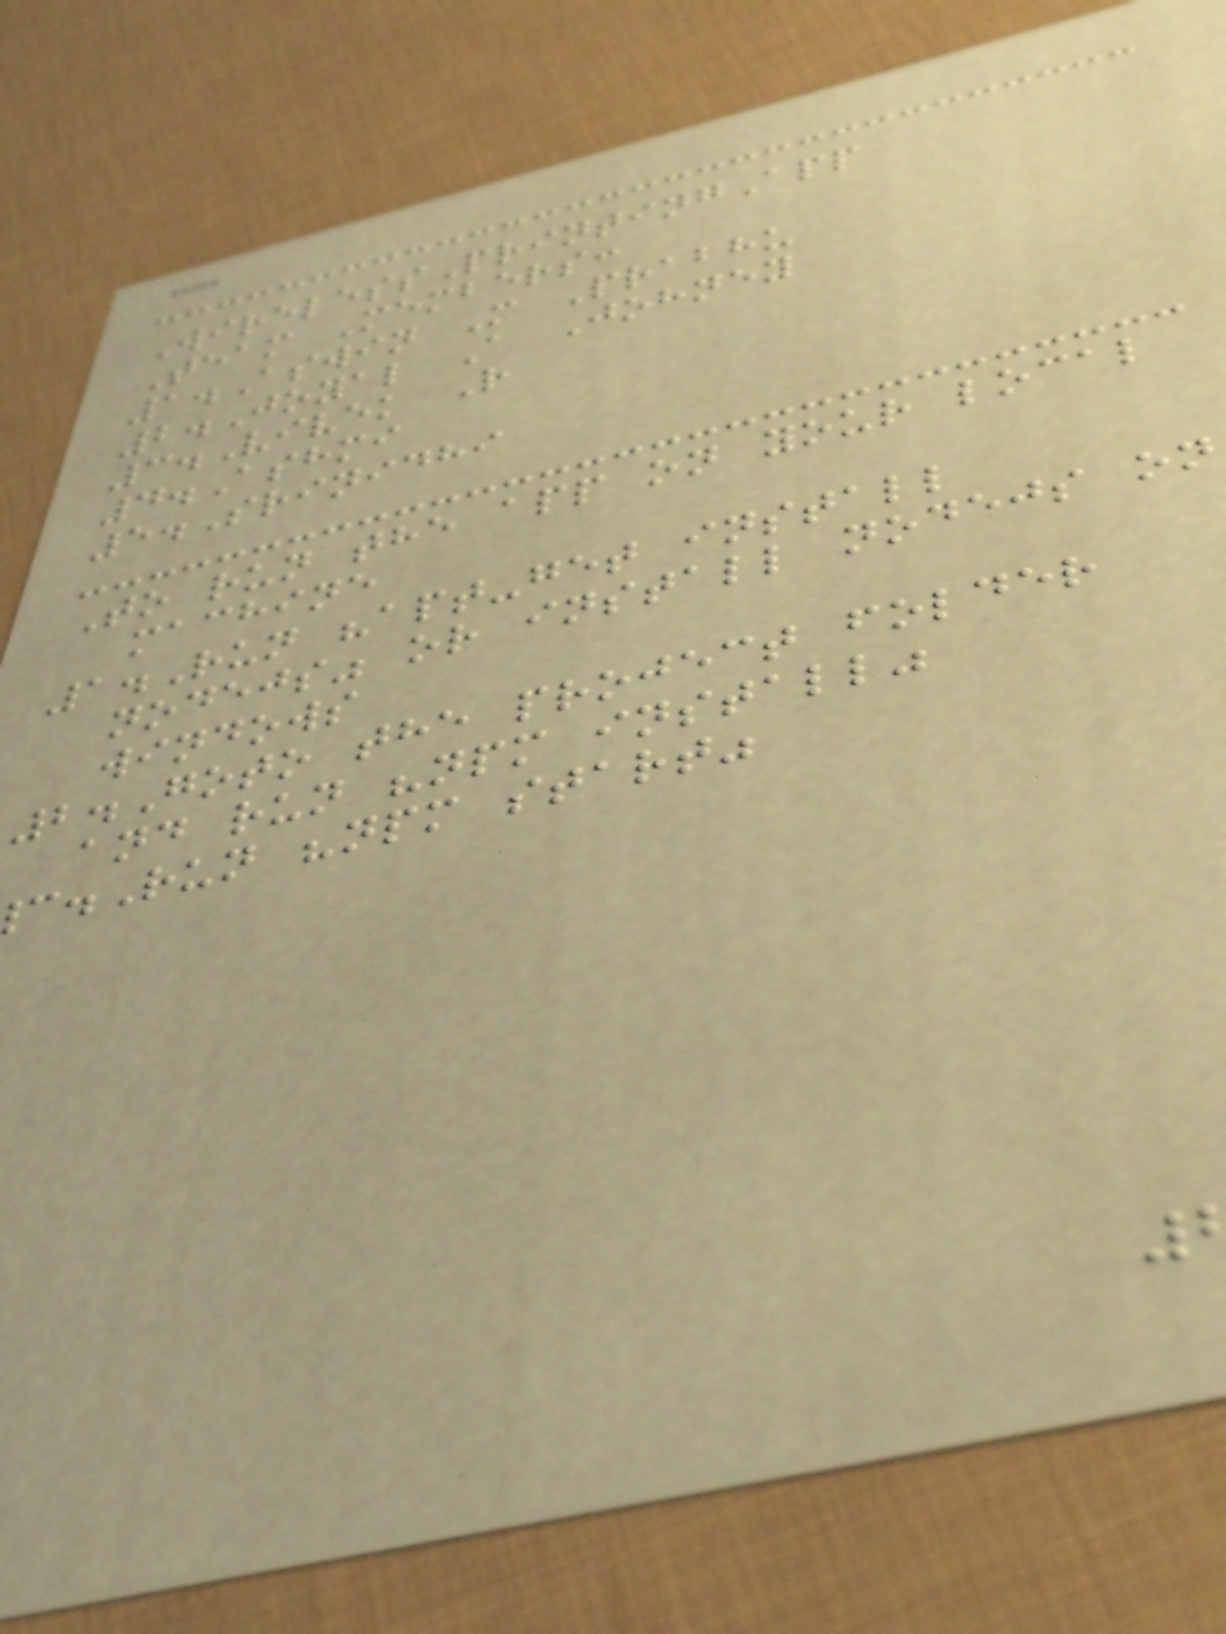WirelessPrintingApp
Team Members:
1.Aswin M Prabhu
2.Joyal A Johney
3.Vivek R
4.Ashmi
5.Srinidhi
To run the app on your local
machine
1.Run "apt-get install
nodejs" or install nodejs on
windows
2.Goto the project folder
and run "npm install"
.Run "npm start"
